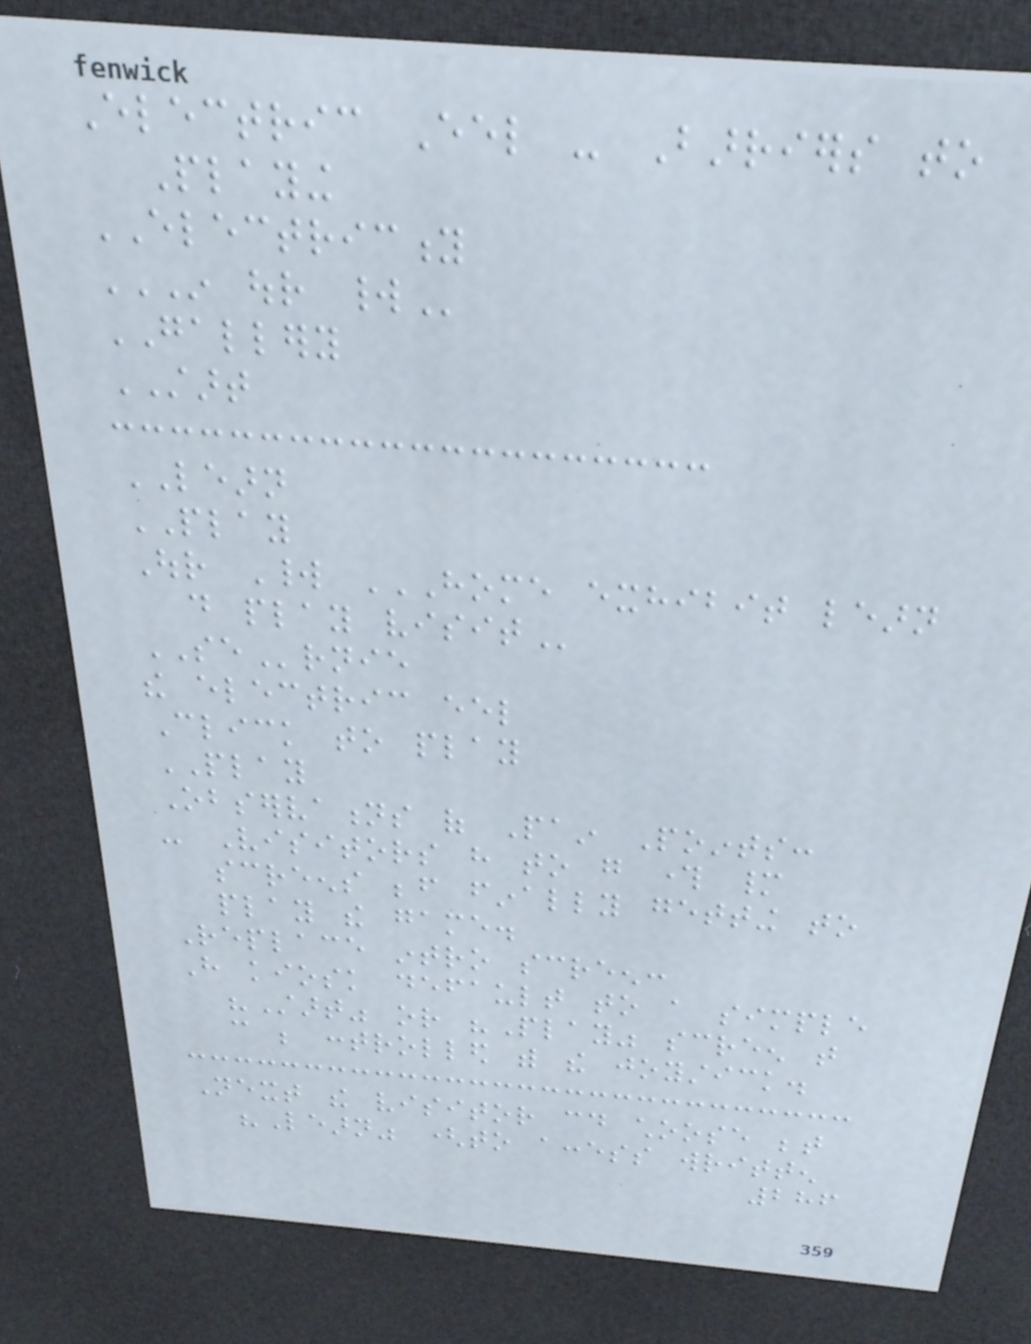Electric Eel - Barriers to
Playing
ELECTRICITY
IN OUR WORLD
GALLERY
START
LEARN
PLAY
Our World HOME EXHIBIT LEARN
DO PLAY VISIT
SErnie
the electric eel
Click to play
PLAY
Observations of Pain Points:
- Visitors have to go through many
screens before finally getting to
play the game.
Replace intro screen:
Have kiosk default to a simple
"Start" or "Play" screen that
can be controlled with the joystick.
Next the visitor could choose between
"Learn" (to access written
286
